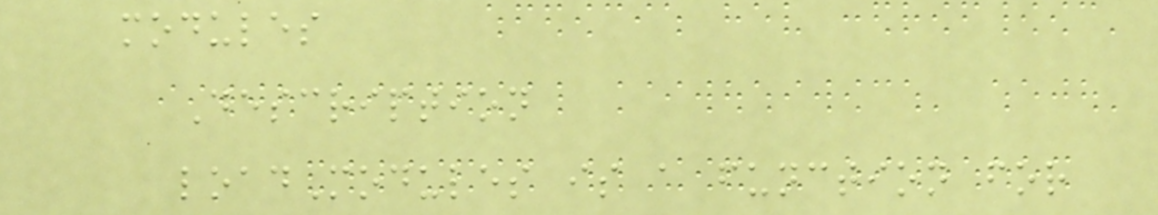modules
Description
loadModules is a function for
